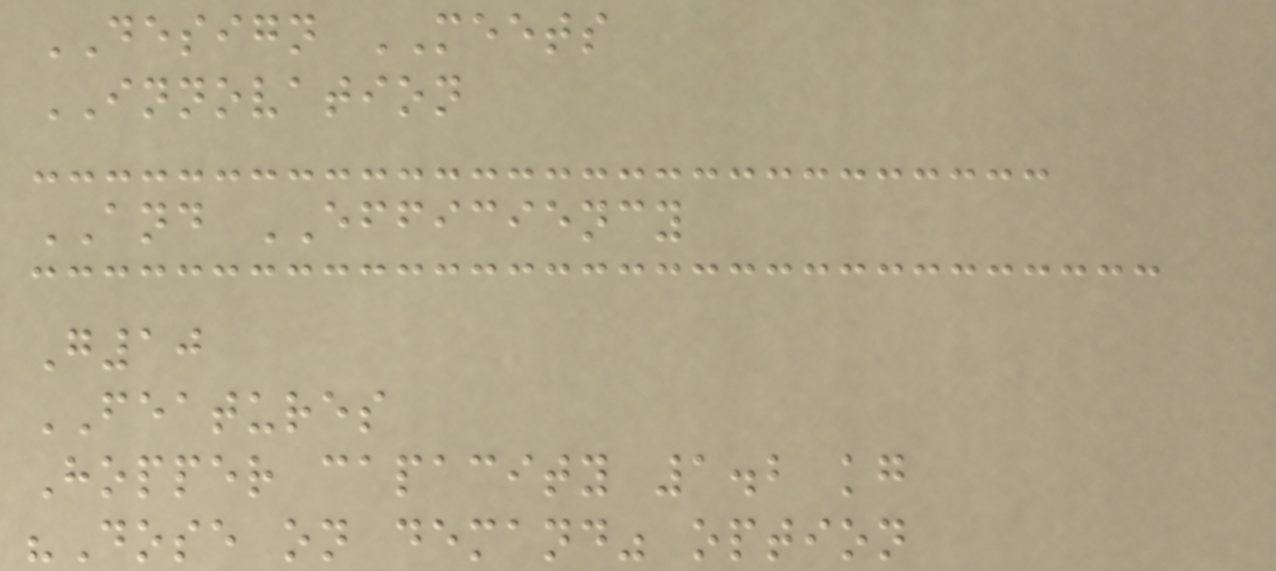DESIGN MEETS
INNOVATION
AND EFFICIENCY
G10
FEATURES
Hopper capacity 1.2 kg
"Dose on demand" option
